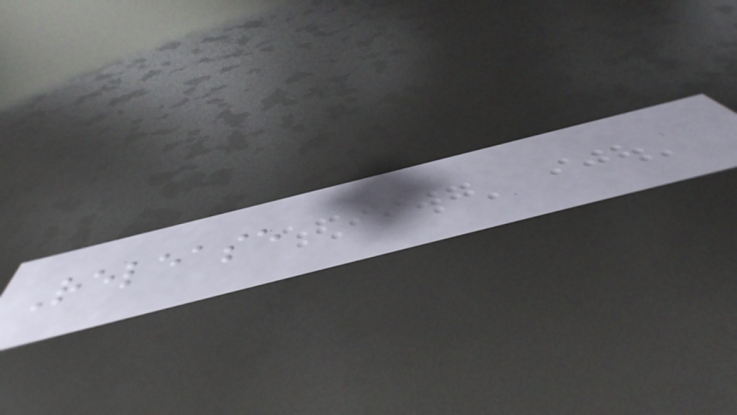Release
